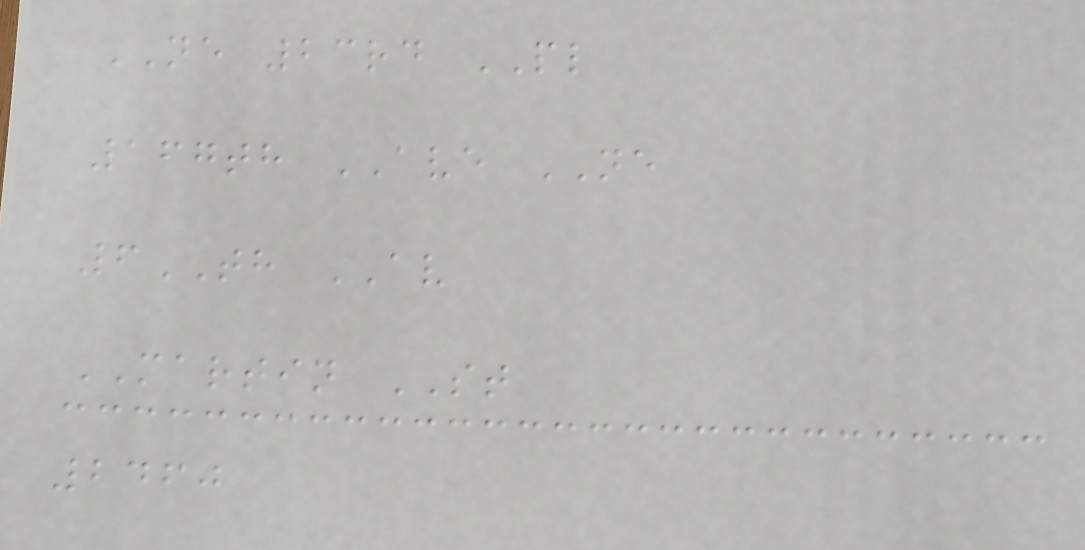NE 23rd PL
167th AVE NE
6TH AV
MARTIN ST
2460
